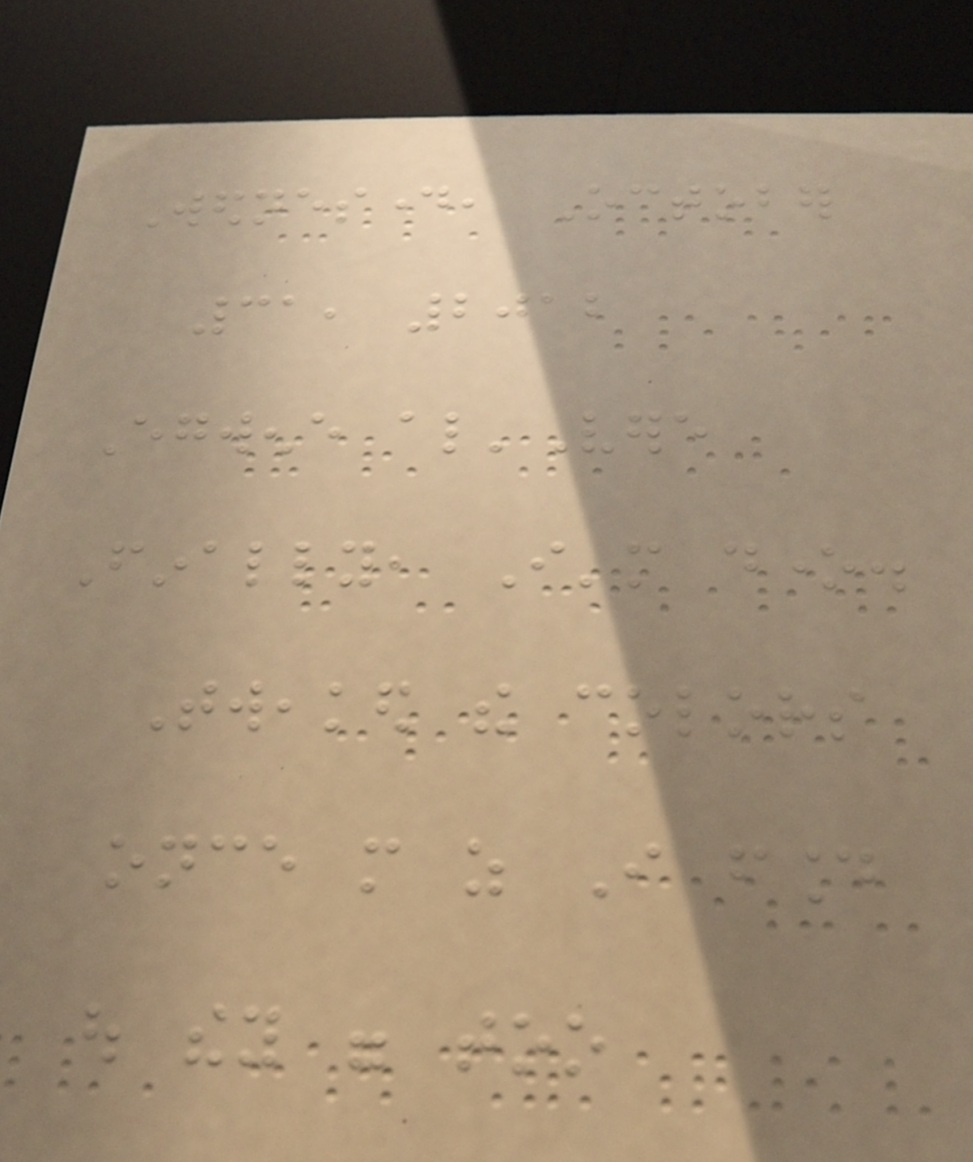Wednesday, October
31, 2012
Egwene al'Vere
Finally, I'm done.
Tweaked the colors
once more as I found
out they were too
